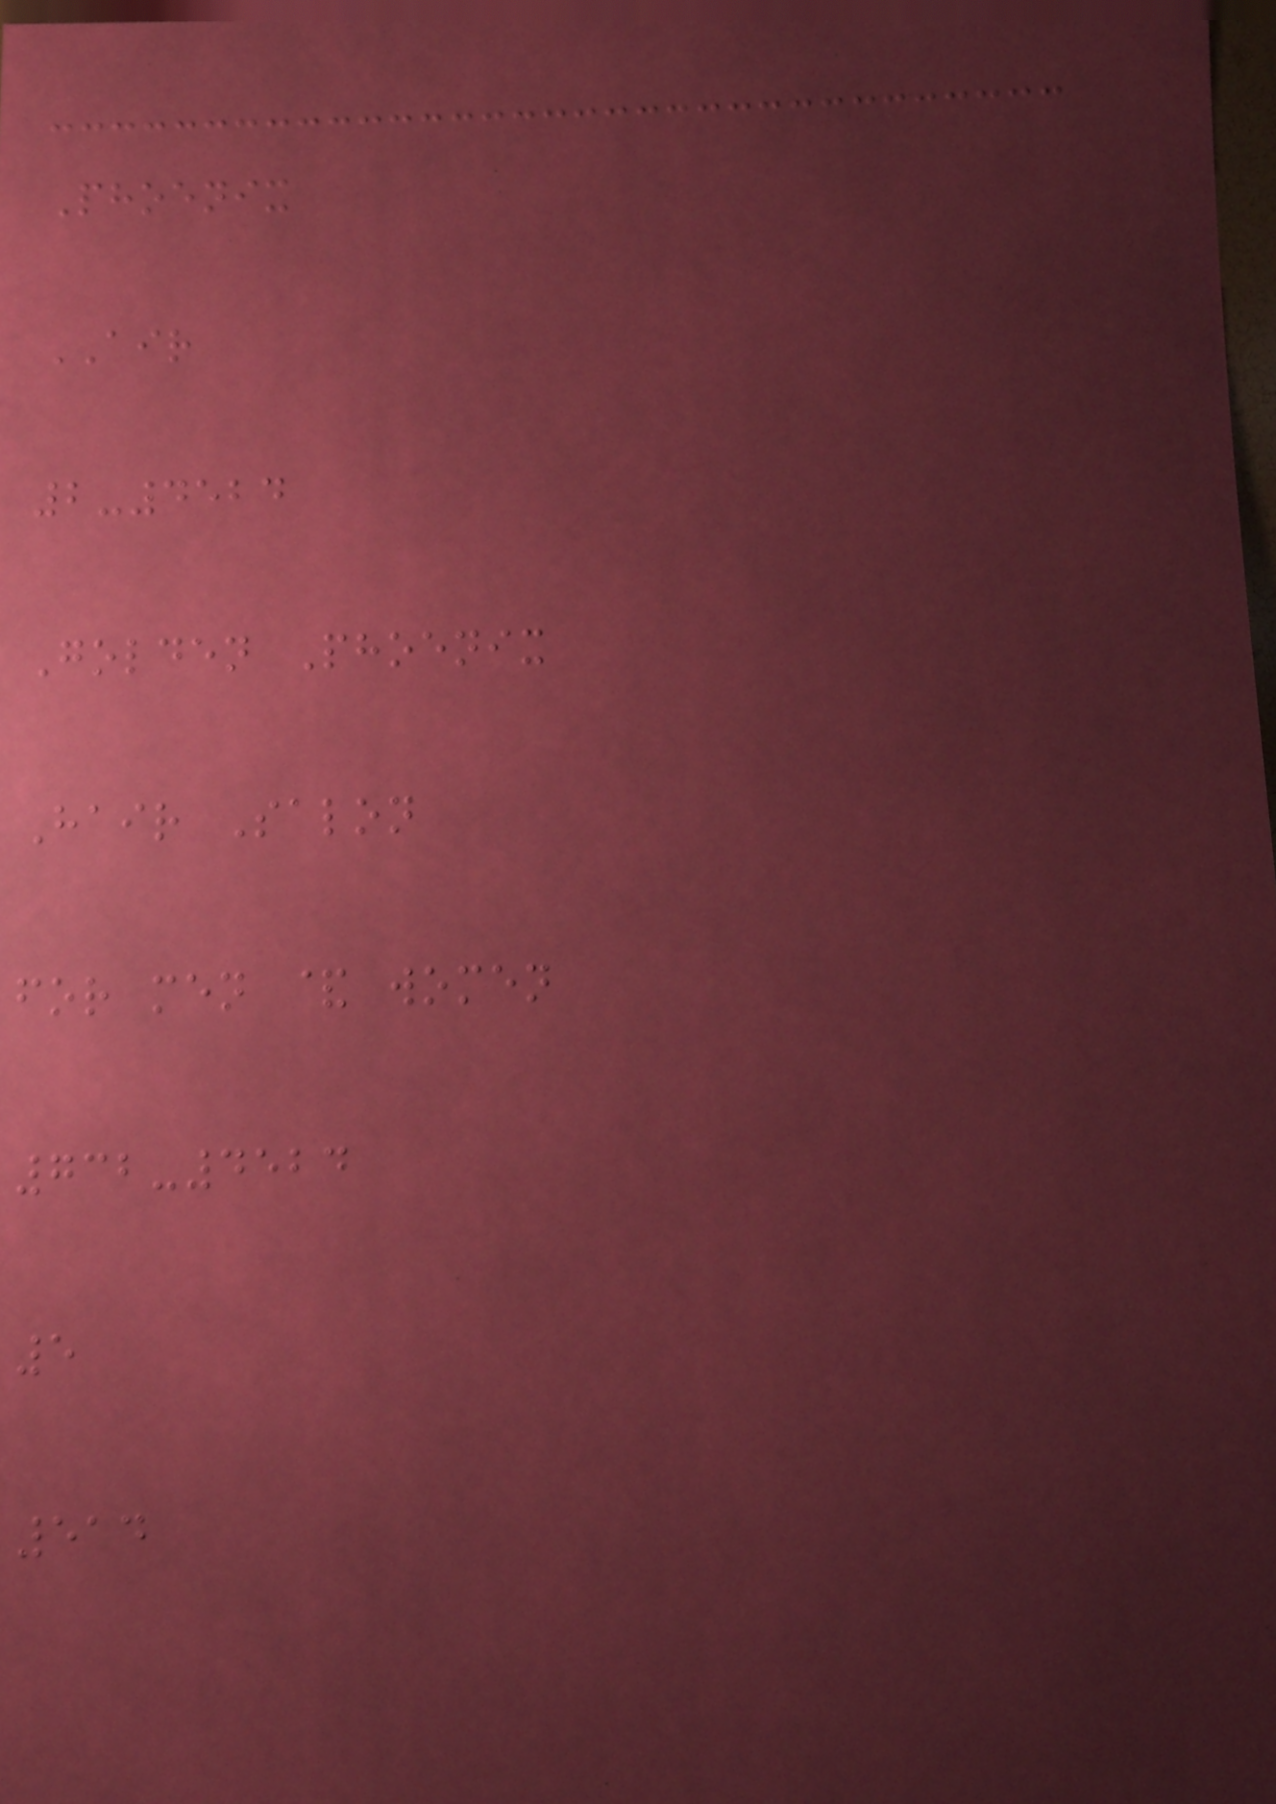Phoenix
AIR
2-4524
Golden Phoenix
Hair Salon
for men & women
732-4524
5
514
